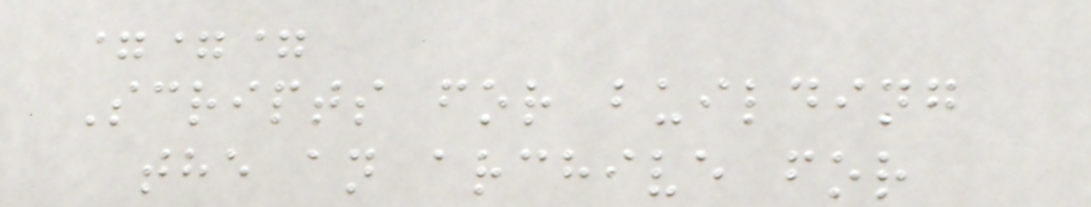===
Scripts for building
the an archive for
